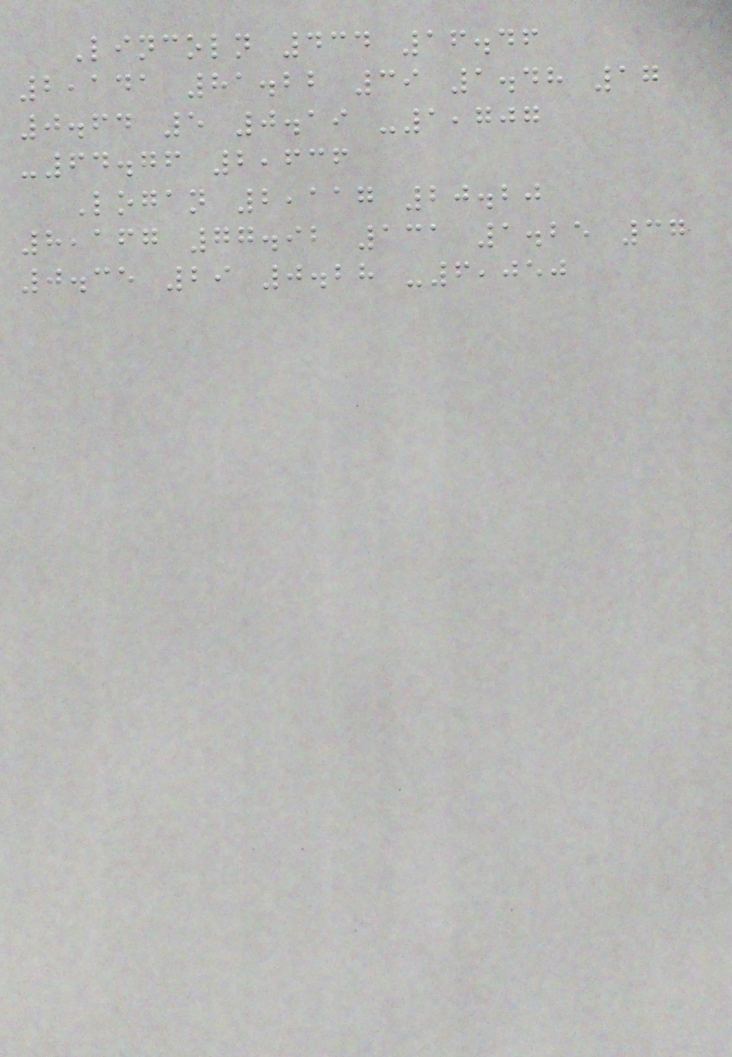Lincoln 434 16.46
2,141 81.22 39 1.48 17
0.64 5 0.19 -1,707
-64.76 2,636
Logan 2,117 20.20
8,167 77.92 131 1.25 37
0.35 29 0.28 -6,050
